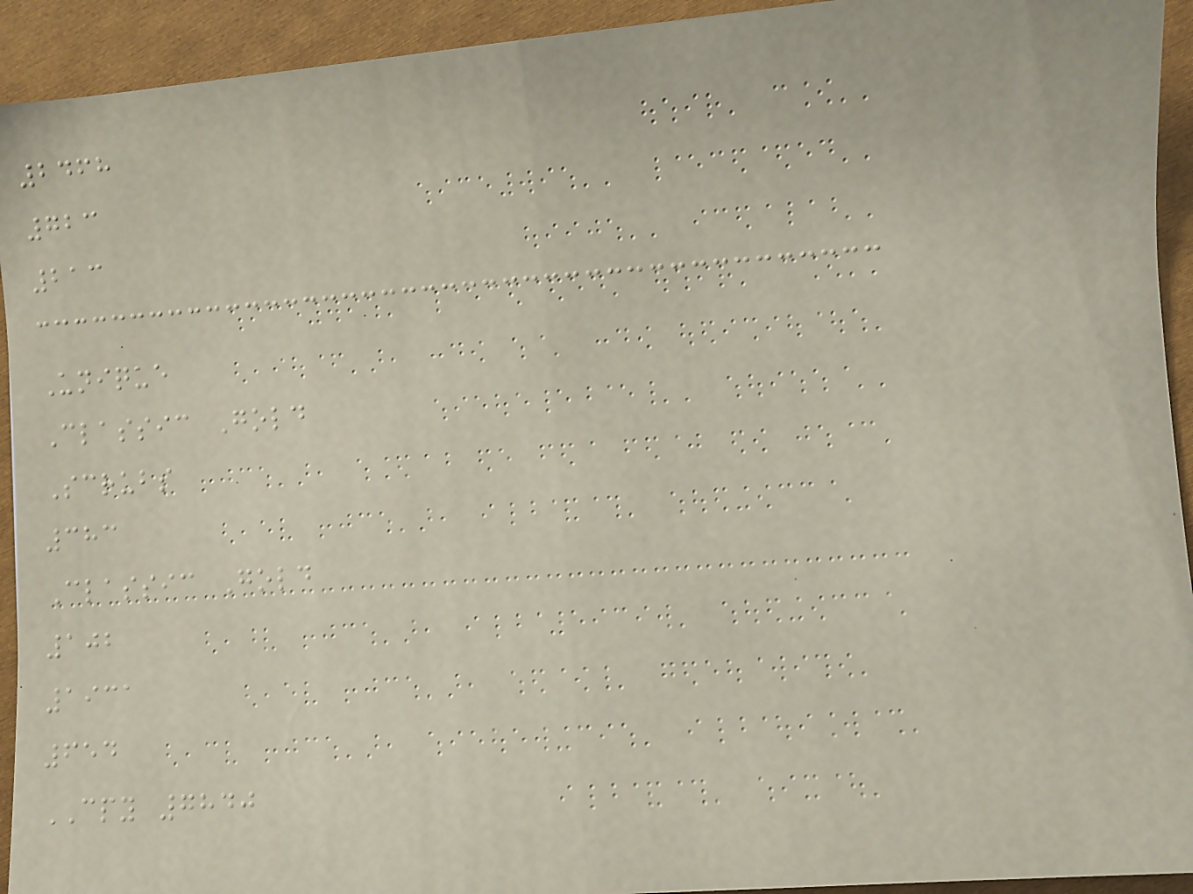2468
723
213
Unique
Classic Gold
Scrubs
383
Classic Gold
102
1931
654
CPY 7840
